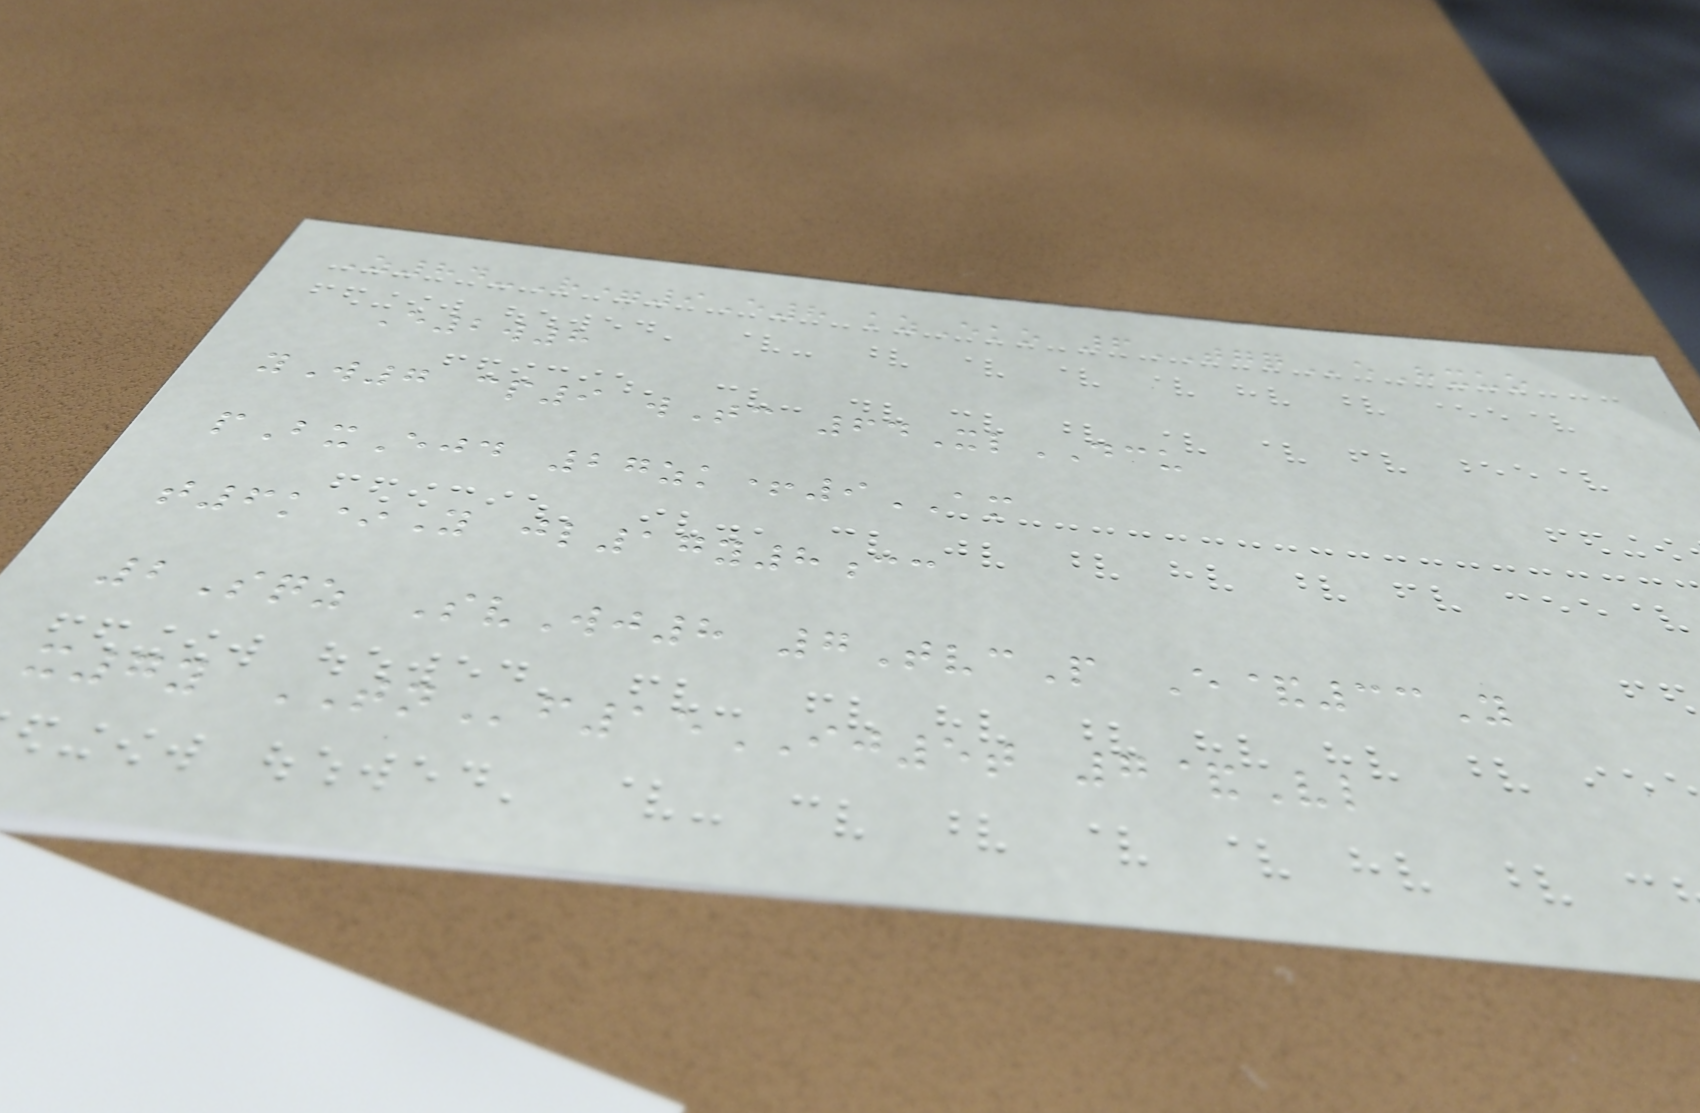Z84-R=9E8 kzEko 6TGQeHxuo
E2w8
yW7 cp9 wTc 64XlDCU
pBxEjd 27zk+9AM
t6k*Y jl17y8cc
2Sqz SvWj8 7TvcP E&33Y
x7y TNf15IJ5t 7&Vl
